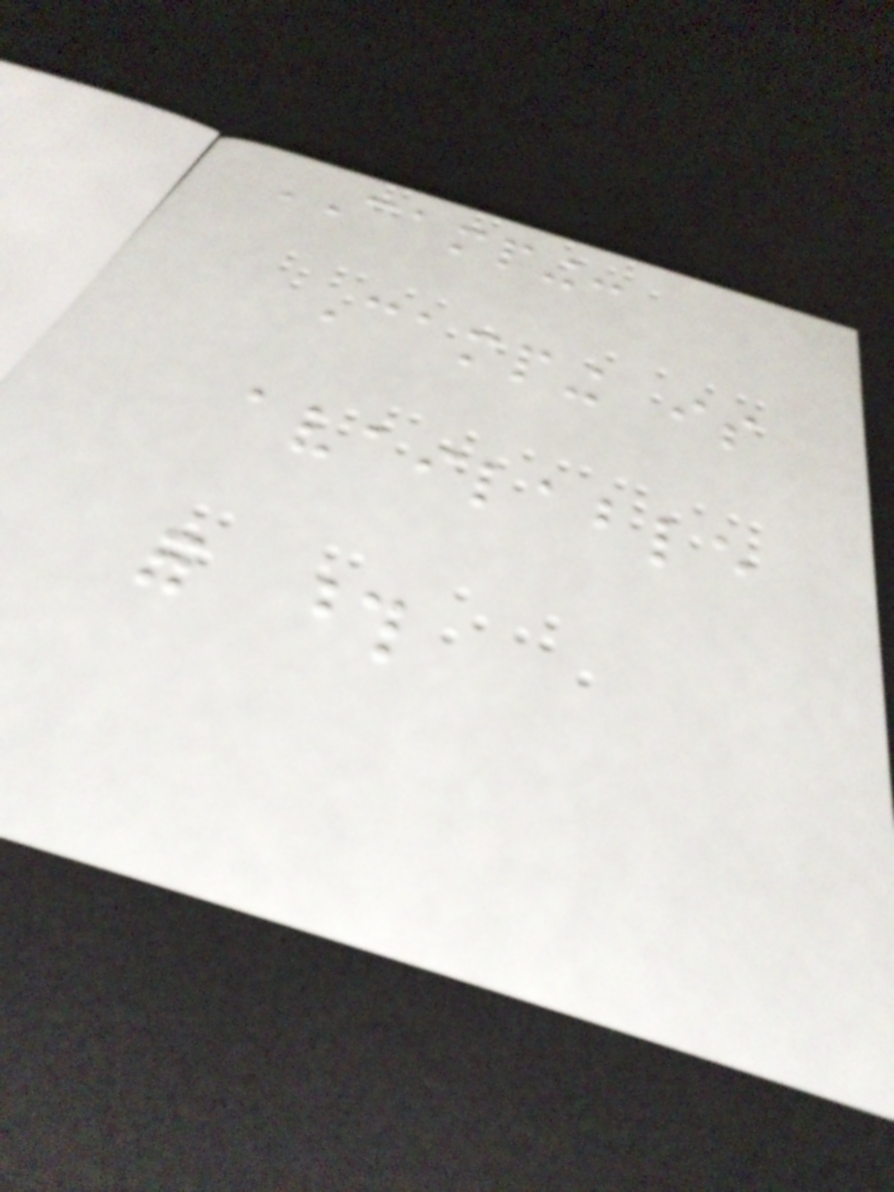CAMPING:
Camping is
available
for those
